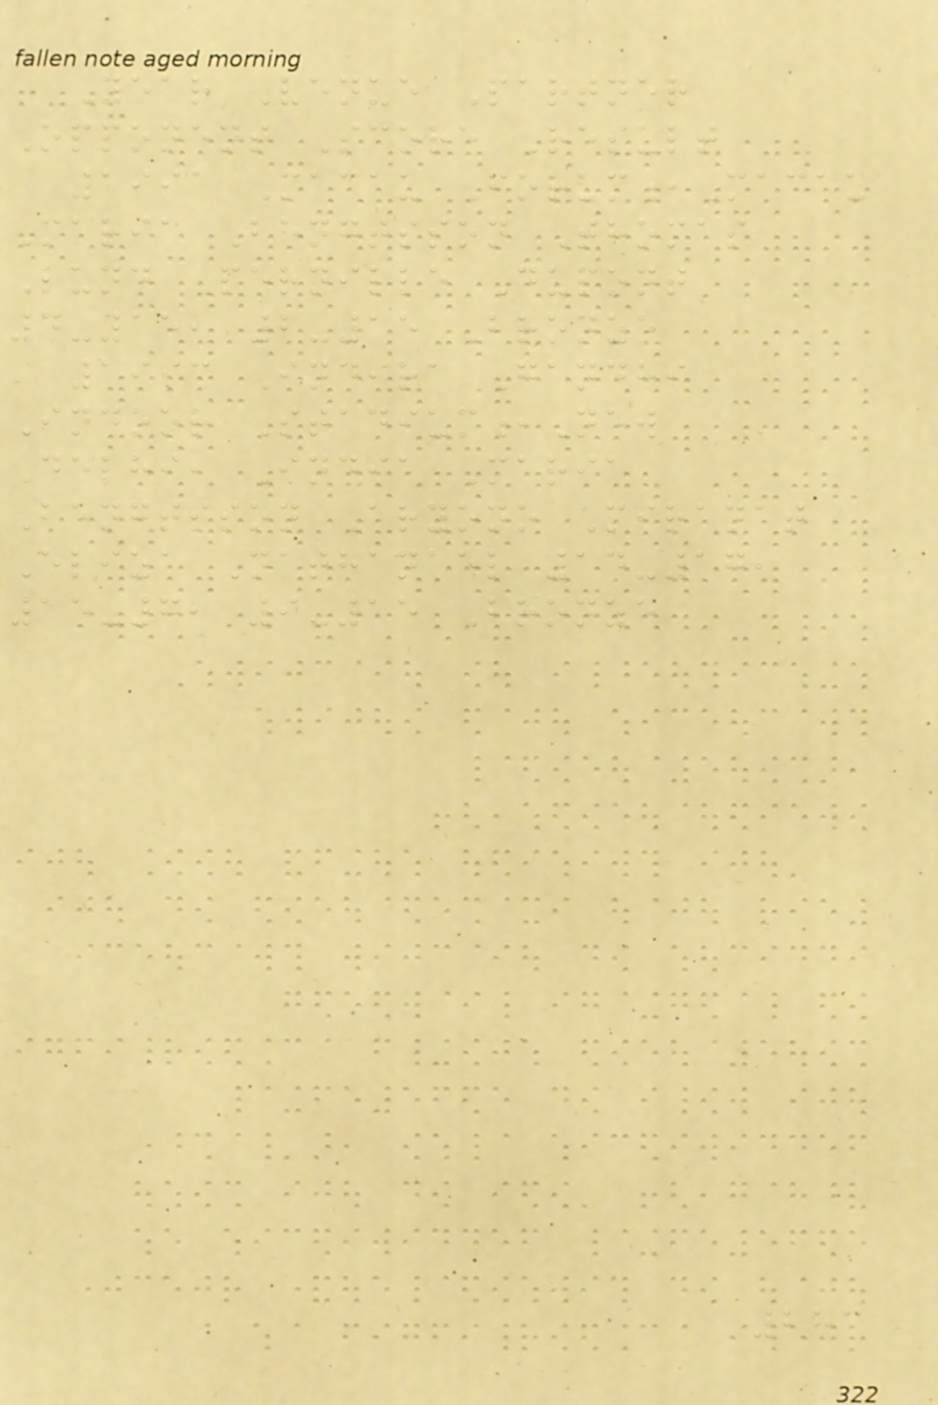Year Venue Partner
Opponent Score Result
1991 Macau Forum,Macau
Maria Bengtsson Thomas
Lund Pernille Dupont
4-15, 2-15 Bronze
1993 Indira Gandhi
Indoor Stadium,New
Delhi, India Maria
Bengtsson Aryono Miranat
Eliza Nathanael 14-17,
15-7, 9-15 Bronze
283
